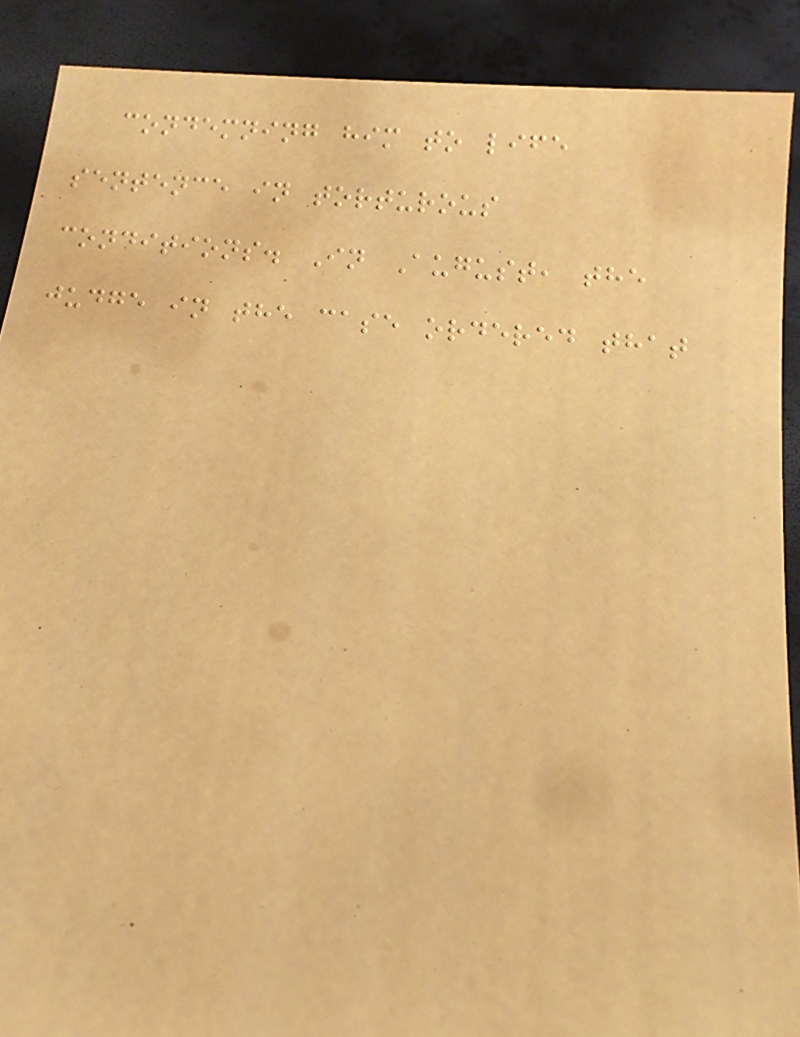condemning him to life
sentence in torturous
conditions. In August, the
judge in the case ordered that
